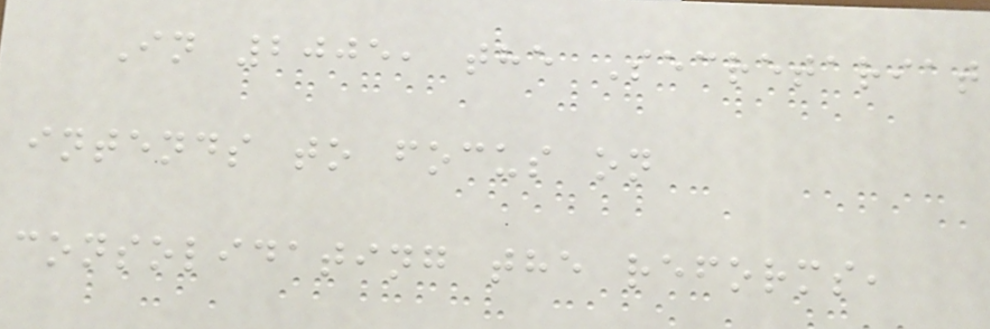In 2005, the Secretariat
intends to focus on
consolidating the reforms,
